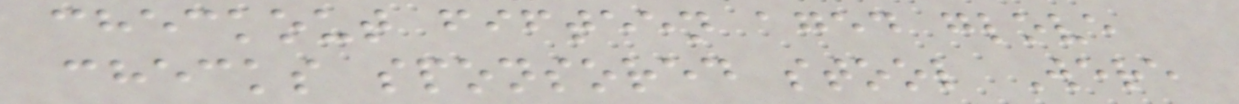checkout fifteen aged glove
checks sponsored stool Were
